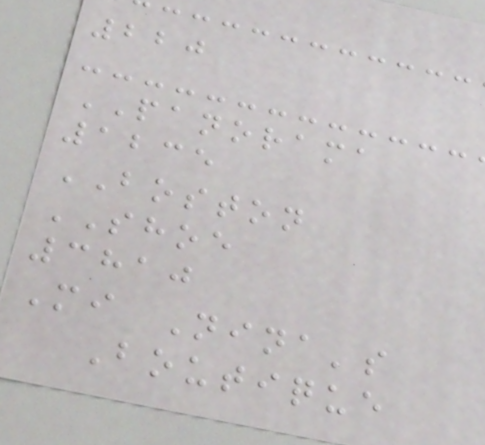220
PANORAMA
1235
BOSTON
SHOE
3810
Mi Nina's
Boutique
